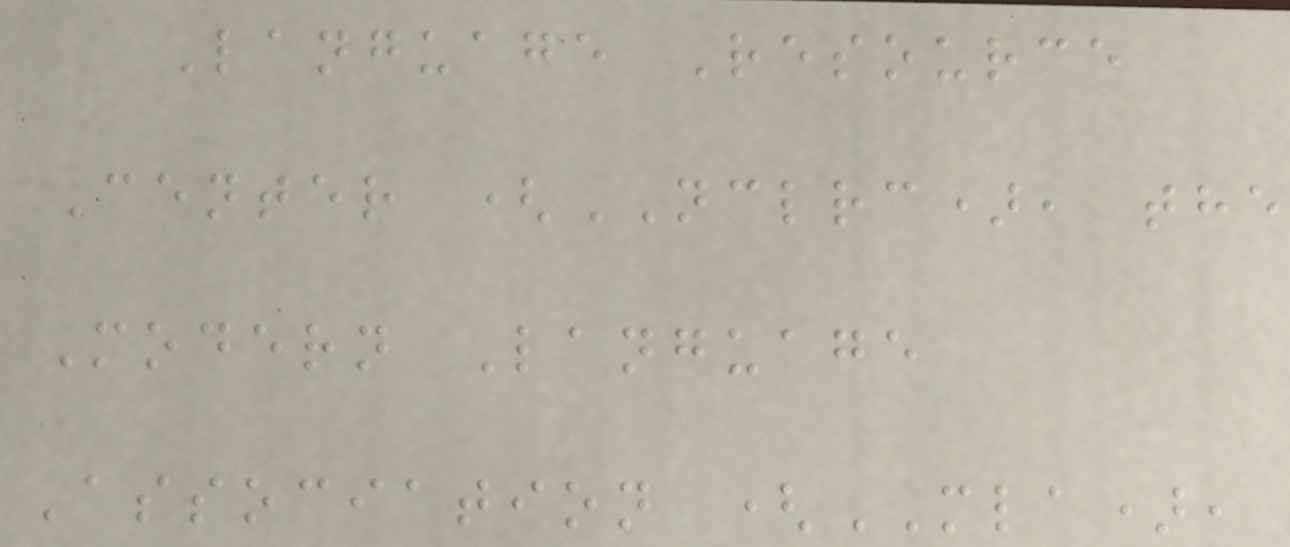Language Resource
Center (NCLRC), the
Modern Language
Association (MLA),
